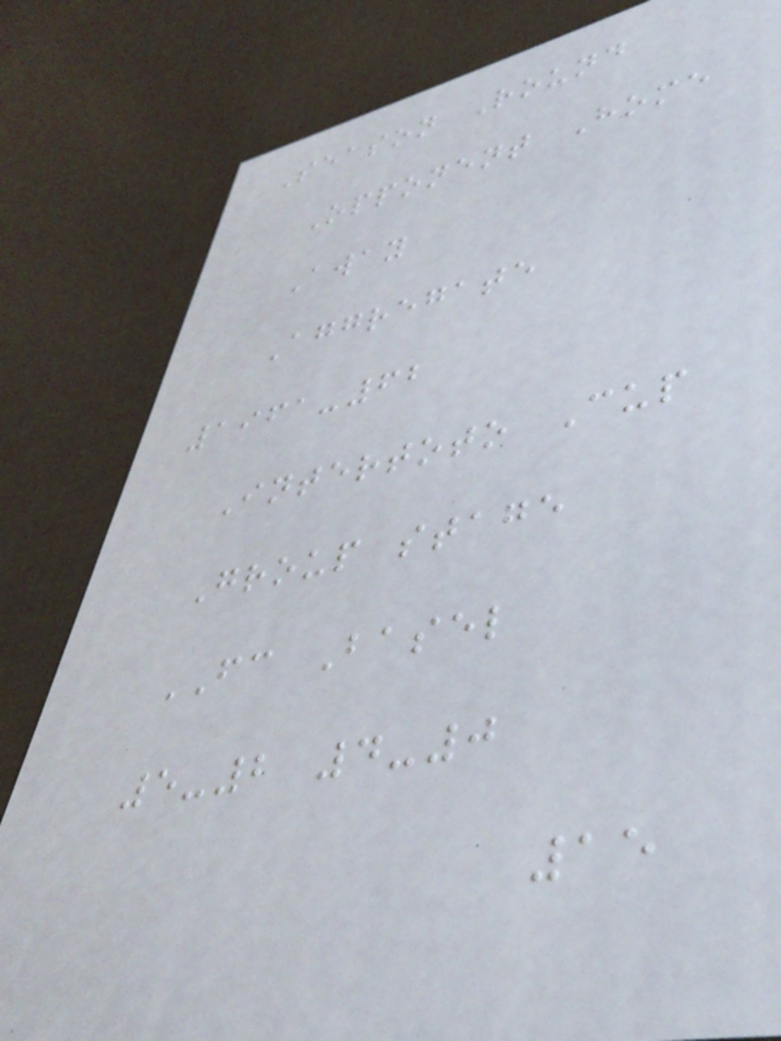Season Round
Opponent Home
Away
Aggregate
1961-62
Intertoto Cup
Group stage
FC Basel
5-2 4-0
15
